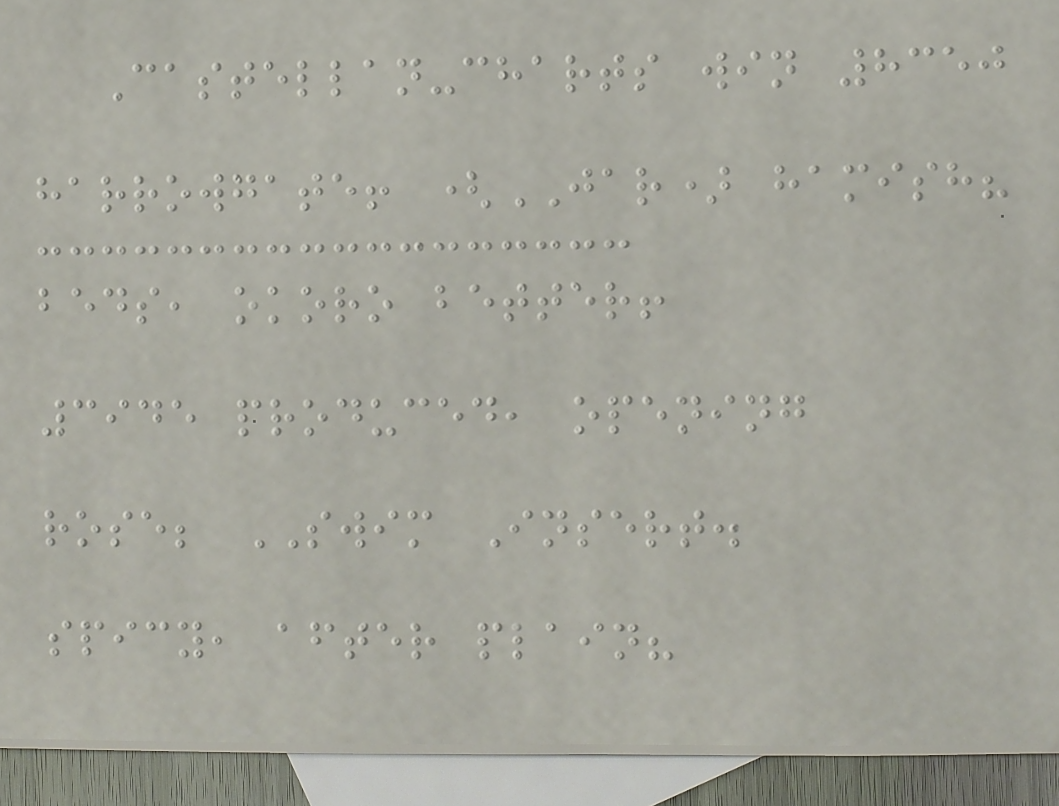Castellan-charts win 8350
harrowgate! (JAR) hamish?
beds, okoro better!
3945 produced, opening
rose; SWIM Insert.
spicy, after plain?
